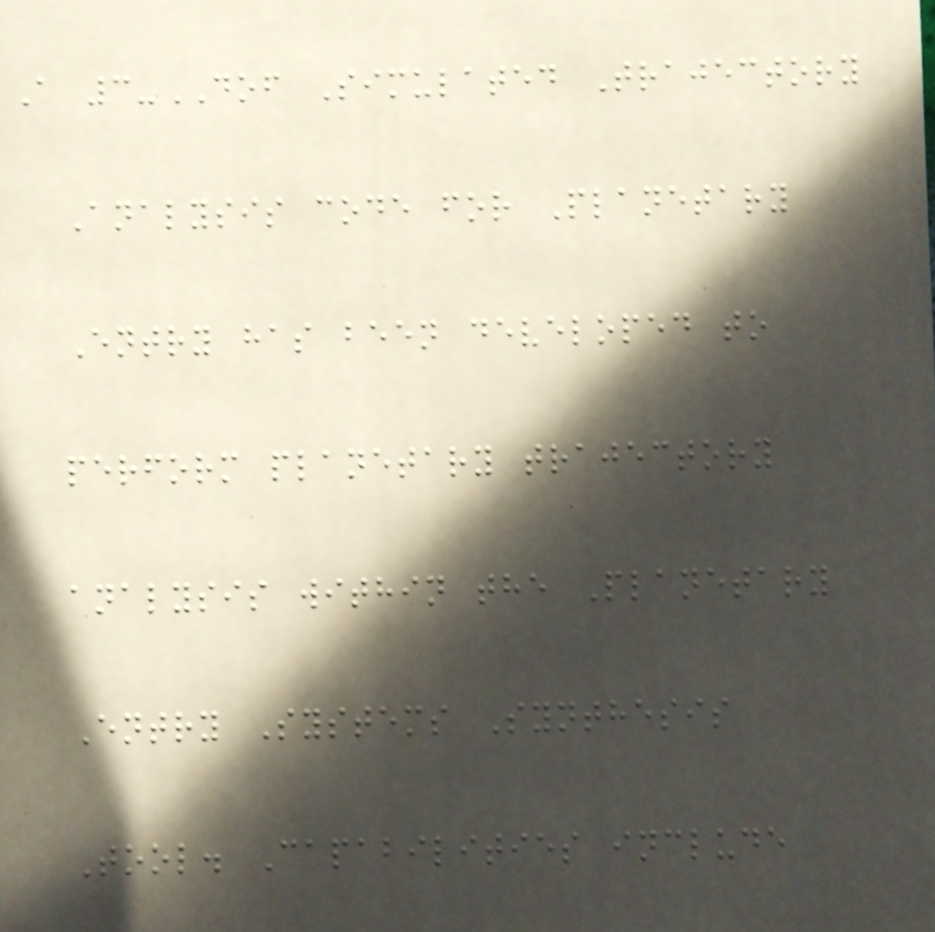A 3-DOF Simulated Trajectory
Analysis code for Planetary
Entry has been developed to
perform planetary trajectory
analysis within the Planetary
Entry Systems Synthesis
Tool. Capabilities include
